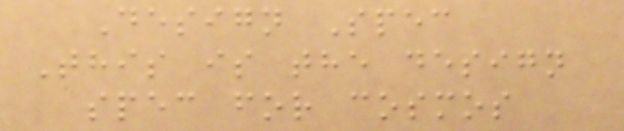Design Spec
This is the design
spec for cosmos
